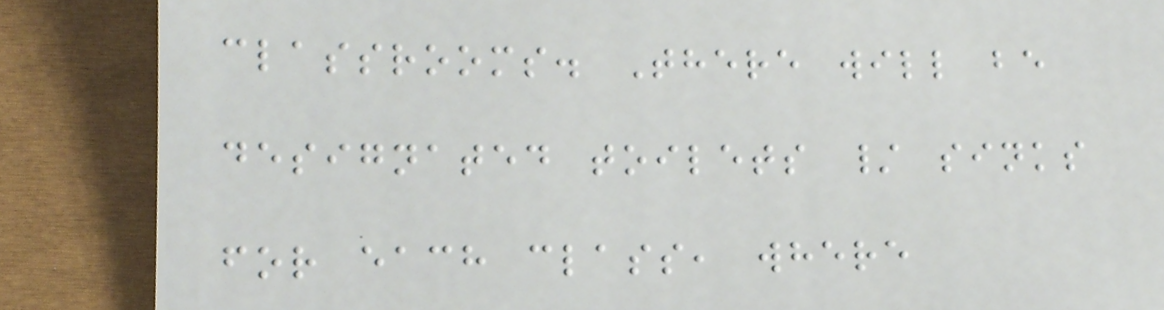classrooms. There will be
designated toilets / sinks
for each class, where
